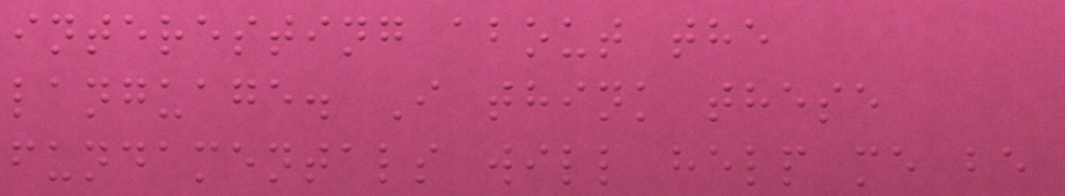interesting about the
language. I think these
fundamentals will help me be
